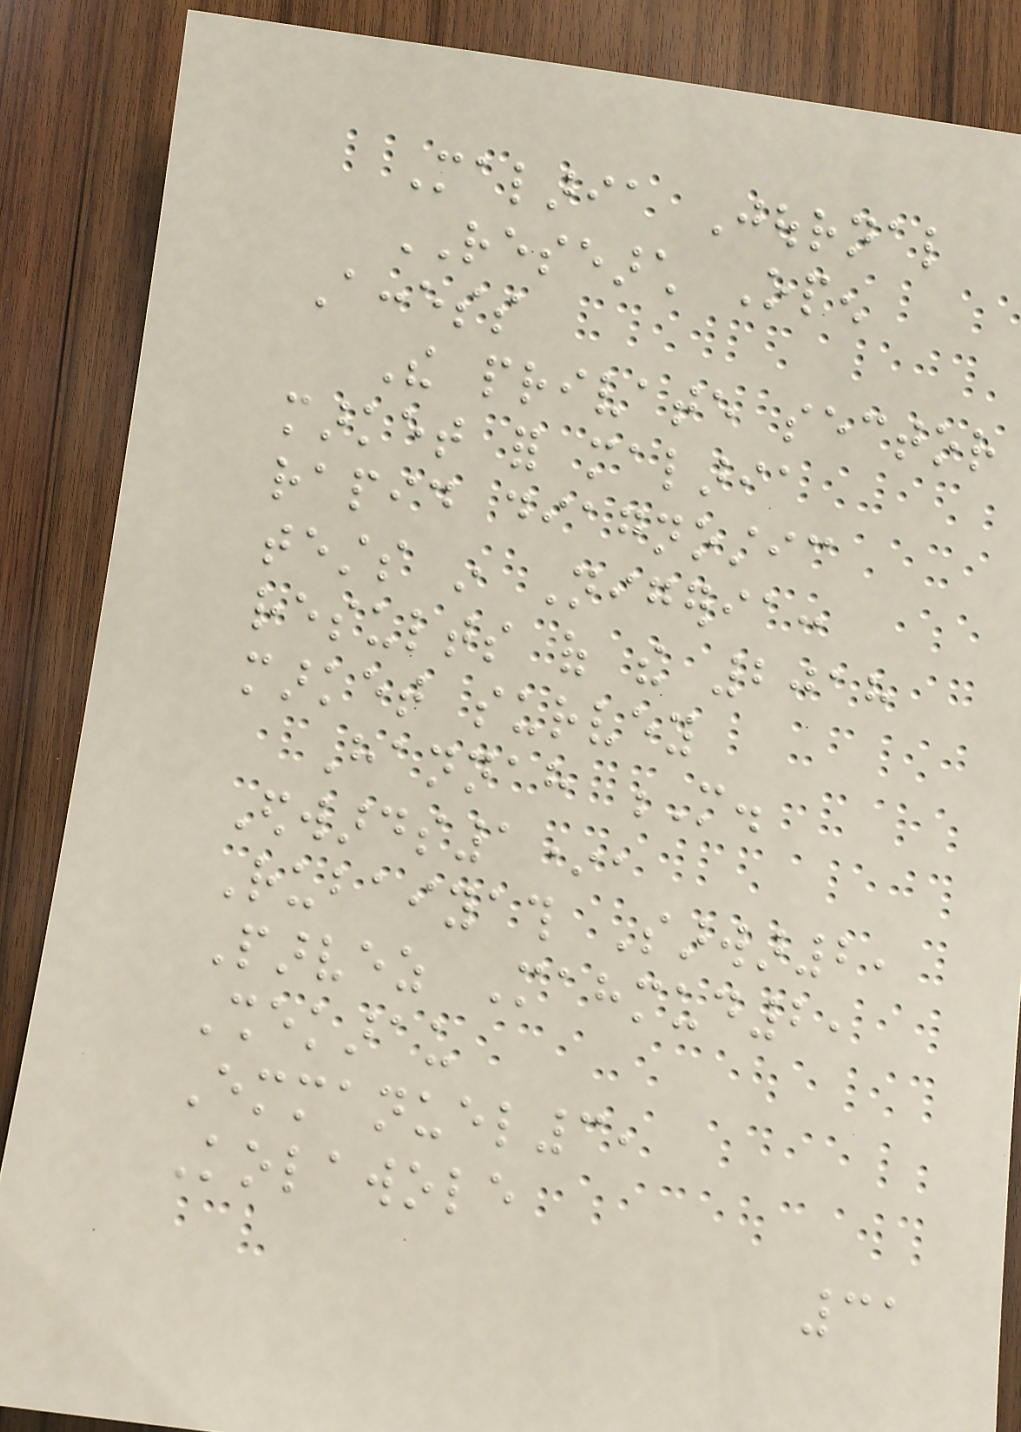Malaria Journal
RESEARCH Open
Access
The private sector
market for malaria
rapid diagnostic
tests in Nigeria:
results of the 2018
market survey
Hannah M.
Edwards1*,
Rubaiyath Sarwar2,
Parvez Mahmud2,
Shekarau
Emmanuel3,
Kolawole
31
